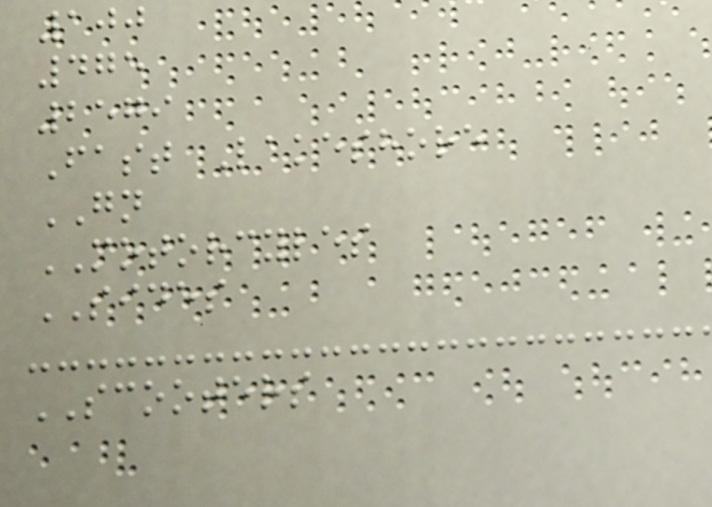100
475
2579
Fast Lakeshore
GN
MOTORCYLES
SIDES
SCOOTERS
